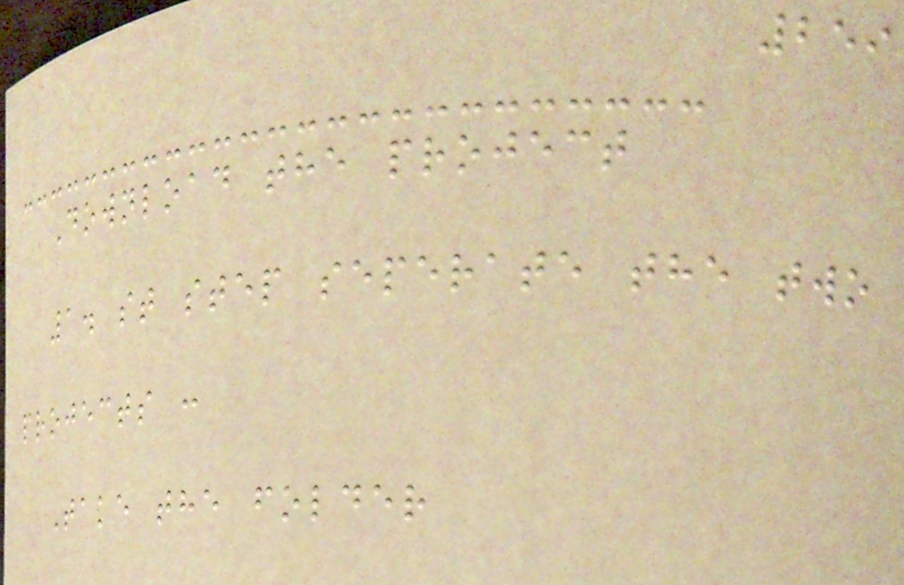259
Download the project
1. st step seperate the two
projects :
Take the folder
